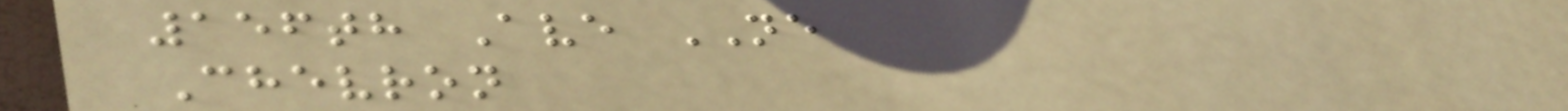156th Ave NE
Chevron
